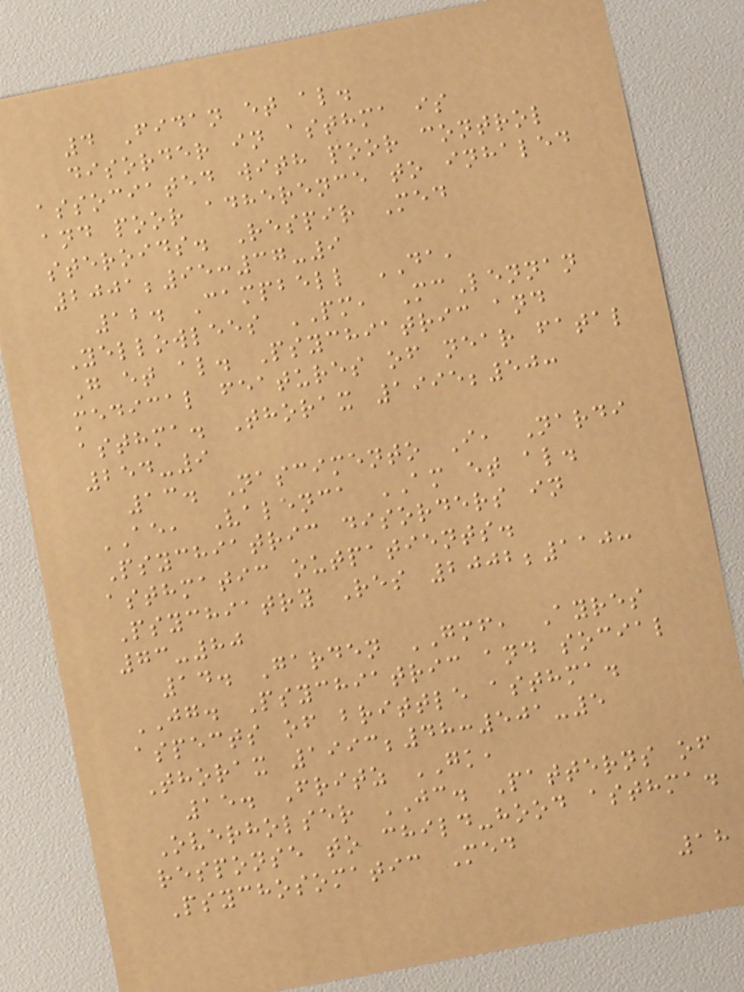4 Fidan et al.
disorder in asthma is
associated with poor control
and poor adherence to inhaled
steroids. Respir Med
2001;95:37-9
12. Campbell DA,
Yellowlees PM, McLennan
G et al. Psychiatric and
medical features of near fatal
asthma. Thorax 1995;50:
254-9
13. Nascimento I, Nardi
AE, Valenca AM et al.
Psychiatric disorders in
asthmatic outpatients.
Psychiatry Res 2002;110:
73-80
14. Garden GMF, Ayres
JG. Psychiatric and social
aspects of brittle asthma.
Thorax 1993;48:501-5
15. Fritz GK,
Overholser JC. Patterns of
response to child-hood asthma.
Psychosomatic Med
18
